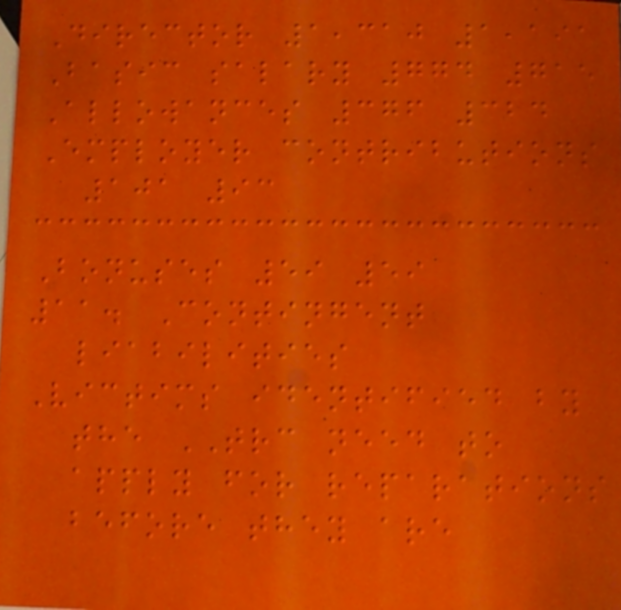Director 1,310 1,191
Basic salary 774 715
Allowances 376 324
Employer contributions
101 93
Bonuses 59 59
11. Contingent
liabilities
Victims identified by
the TRC need to
apply for reparations
before they are
